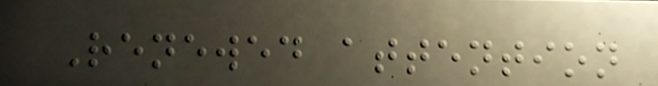Renewed attention
